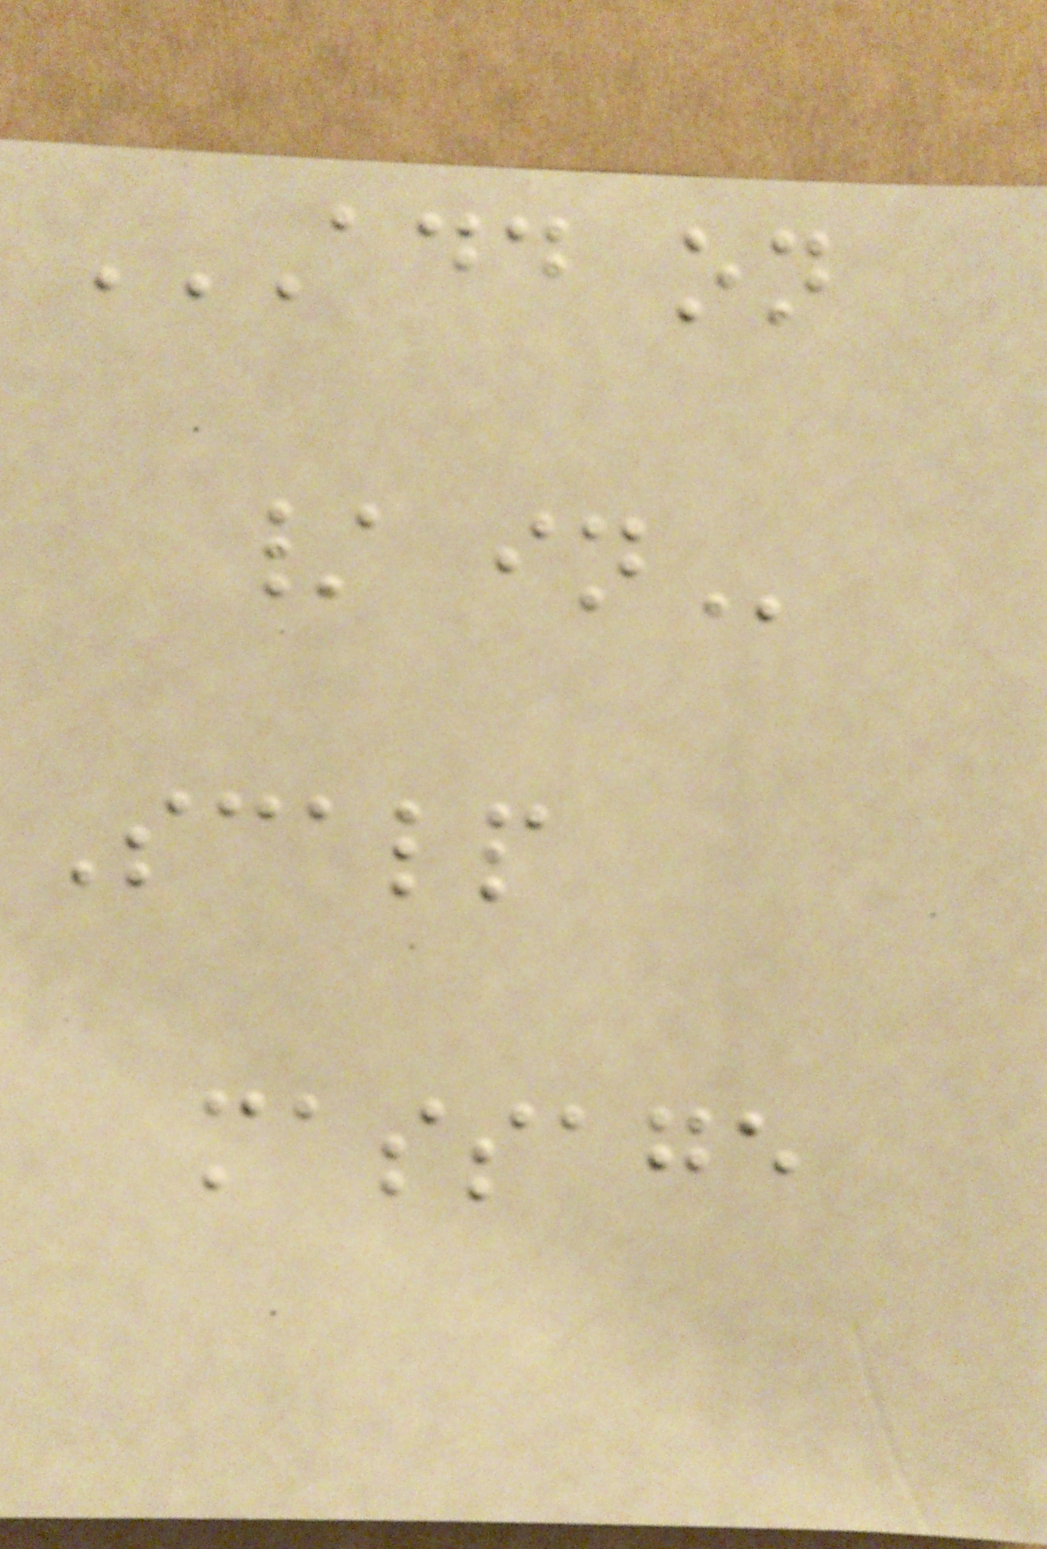ADD ON
/ IN
Scalp
massage
